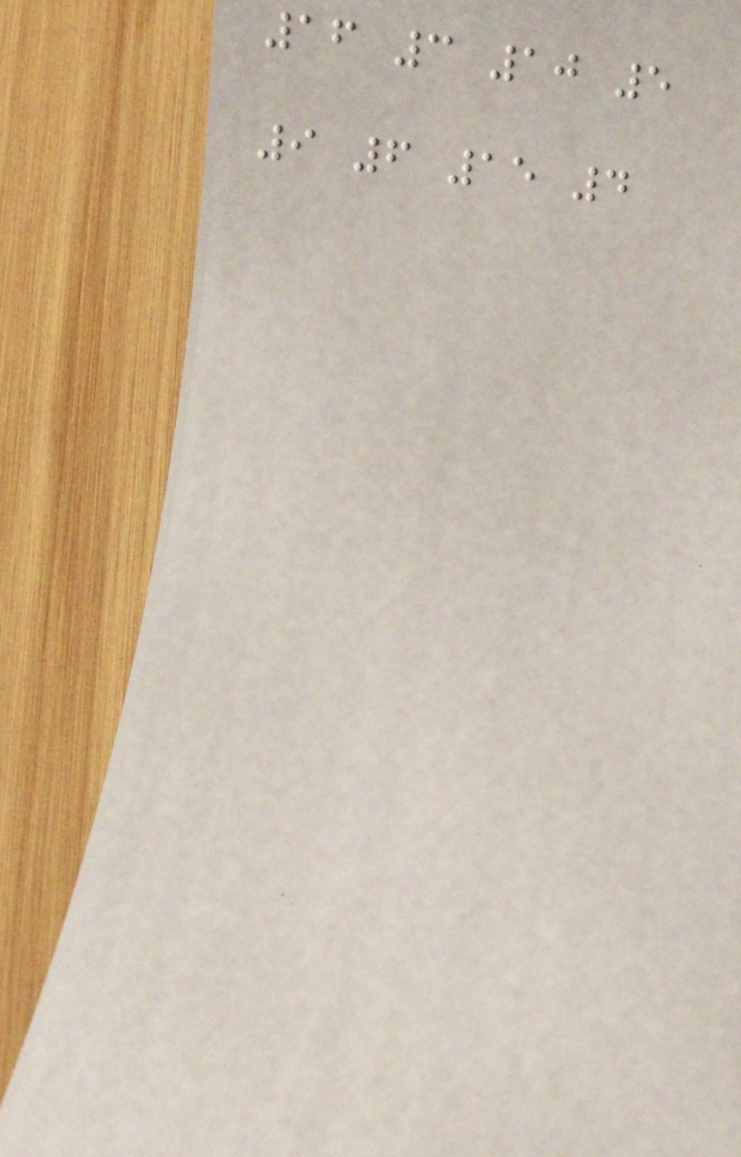16 3 10 5
9 6 15 4
